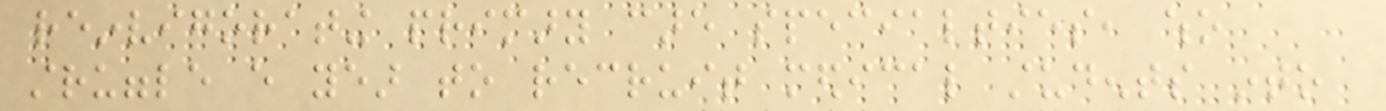reinvigorating primary care specialties, who
struggle every year to recruit medical students into
